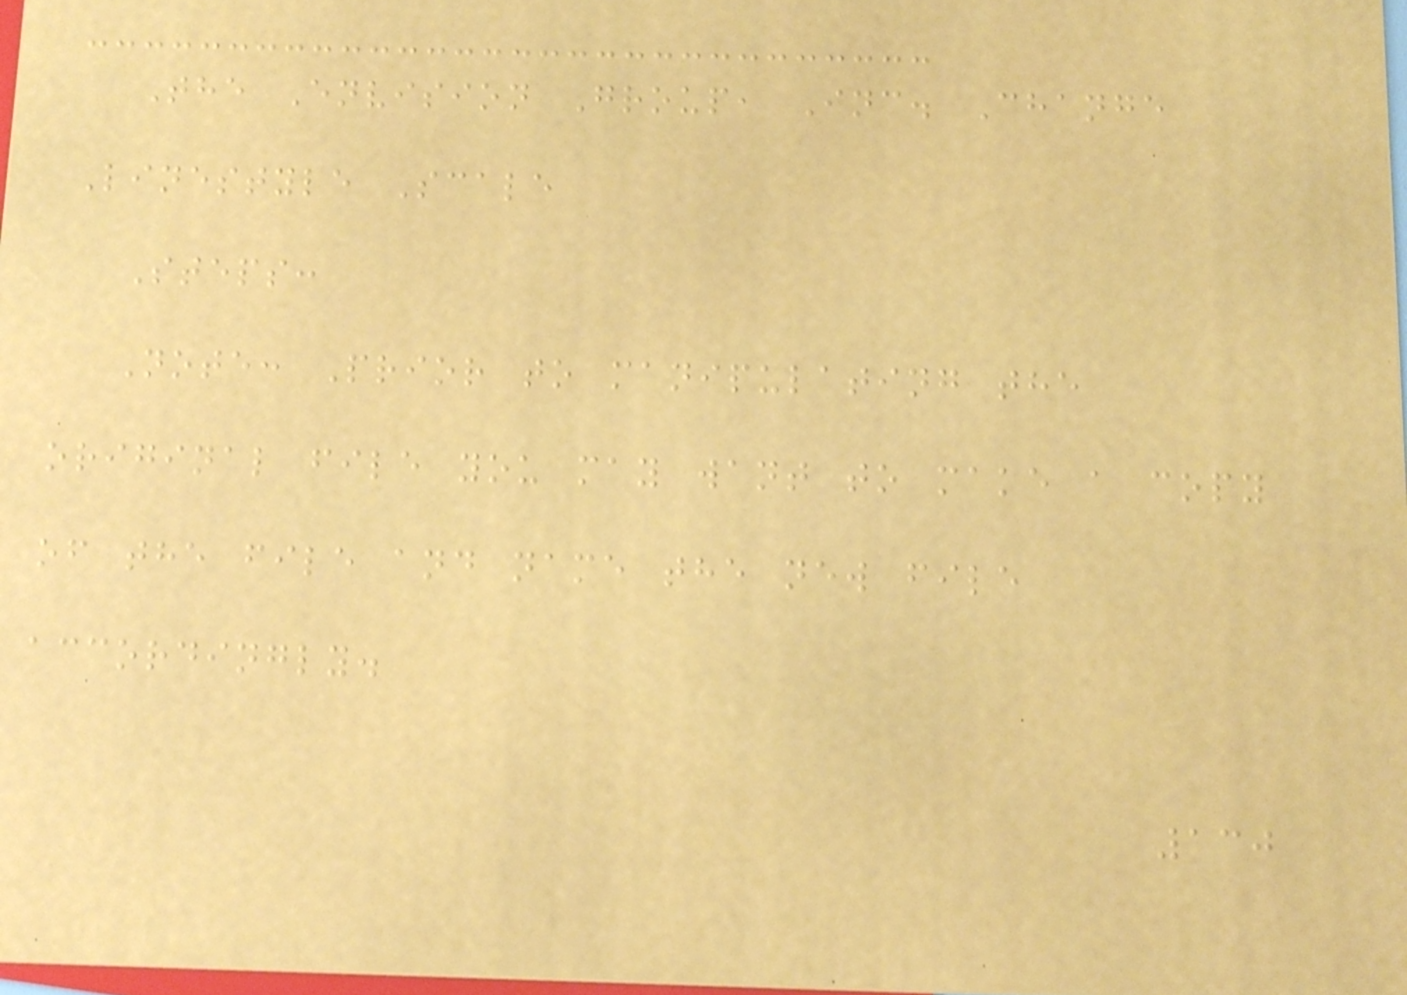The Envision Group, Inc. Change
Linestyle Scale
Steps:
Note: Prior to manipulating the
original file you may want to make a copy
of the file and name the new file
accordingly.
130
